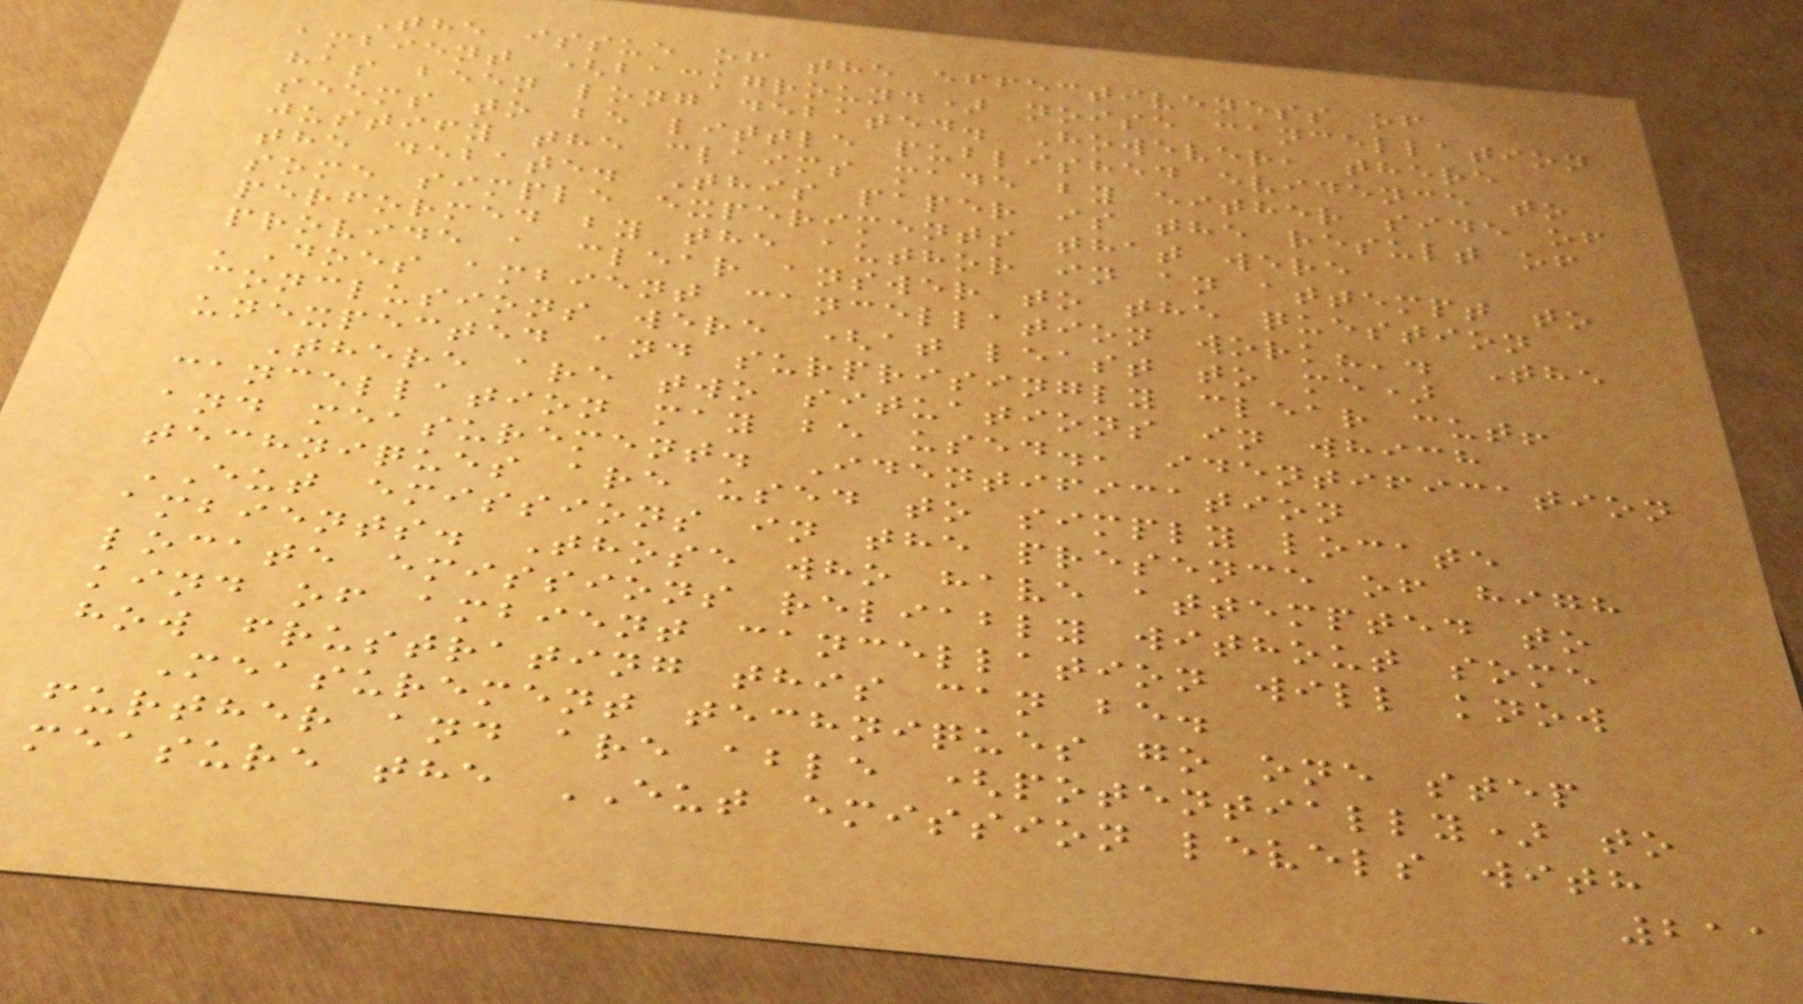The issue of the effectiveness of
ambient (background) noise cancellation
has been long debated. However, there
seems to be little published evidence to
justify the claims made by either side of
the debate. This paper is the result of
some simple experiments that were
performed by the author in an attempt to
provide a clear answer to the question
'Does ambient cancellation work?'. The
conclusions were (at least to me)
unexpected and surprisingly clear cut!
There are two situations in which
cancellation may be used., identification
and measurement. Identification
techniques are used to simply locate
EUT emissions in the presence of high
ambients. Those who have attempted to
locate emissions reliably without some
kind of ambient cancellation will know
how frustrating this can be.
Measurement techniques go one step
further and are able (potentially) to
measure the EUT emission levels with
211
